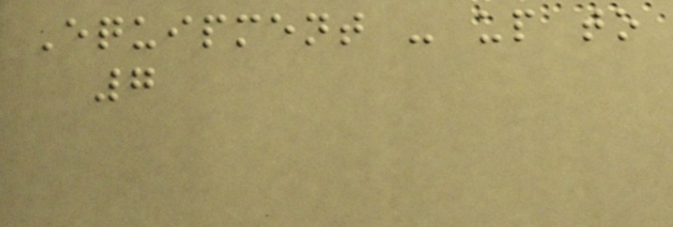Equipment - up to
7
